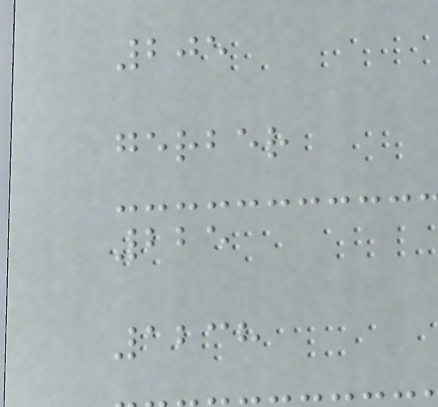205
gerber
225
1238
